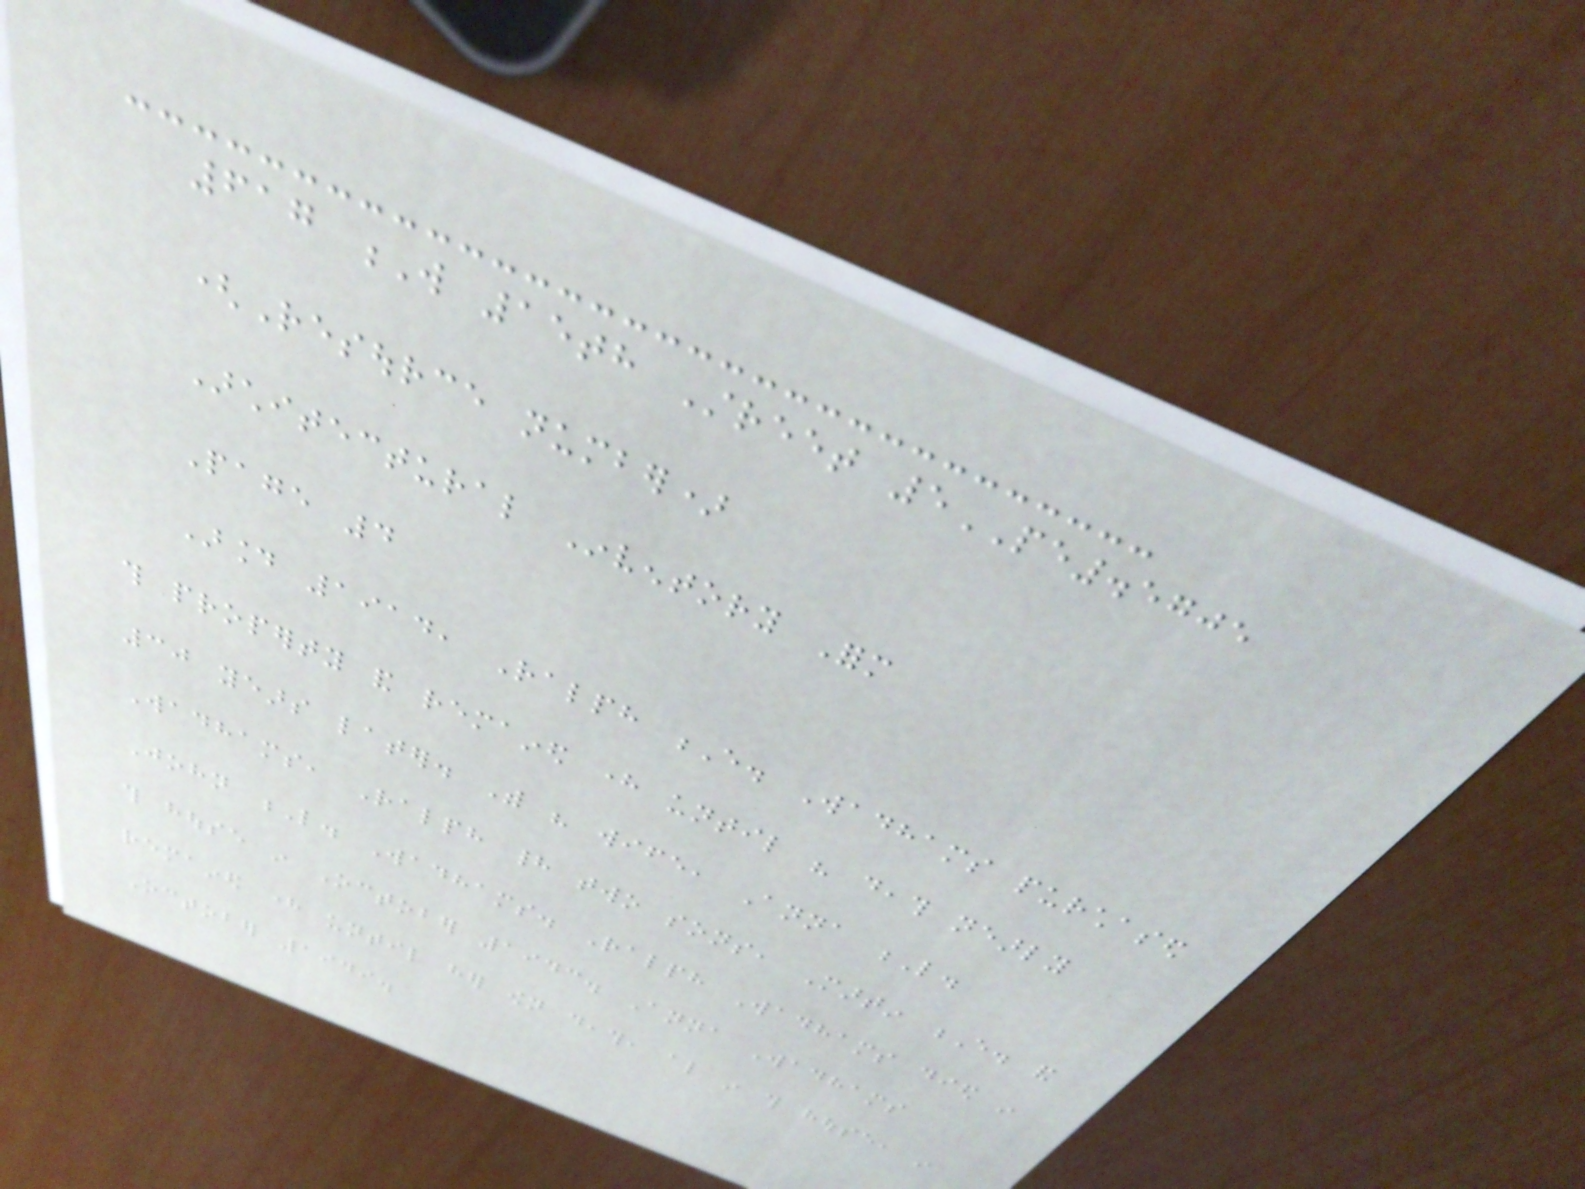617 W 15th Street 5PE.5705
(Resource number)
Architectural Inventory Form
Page 4
Around 1914, Ralph E. Wadhams purchased
this property and remained here until his death nearly
30 years later. With his wife, Anna L.
Wadhams, Ralph had two sons, Martin E. and
John L. Wadhams. Ralph Wadhams died in
this house in October 1943. Anna Wadhams
remained here until her own death, also in this house, in
October 1949.
